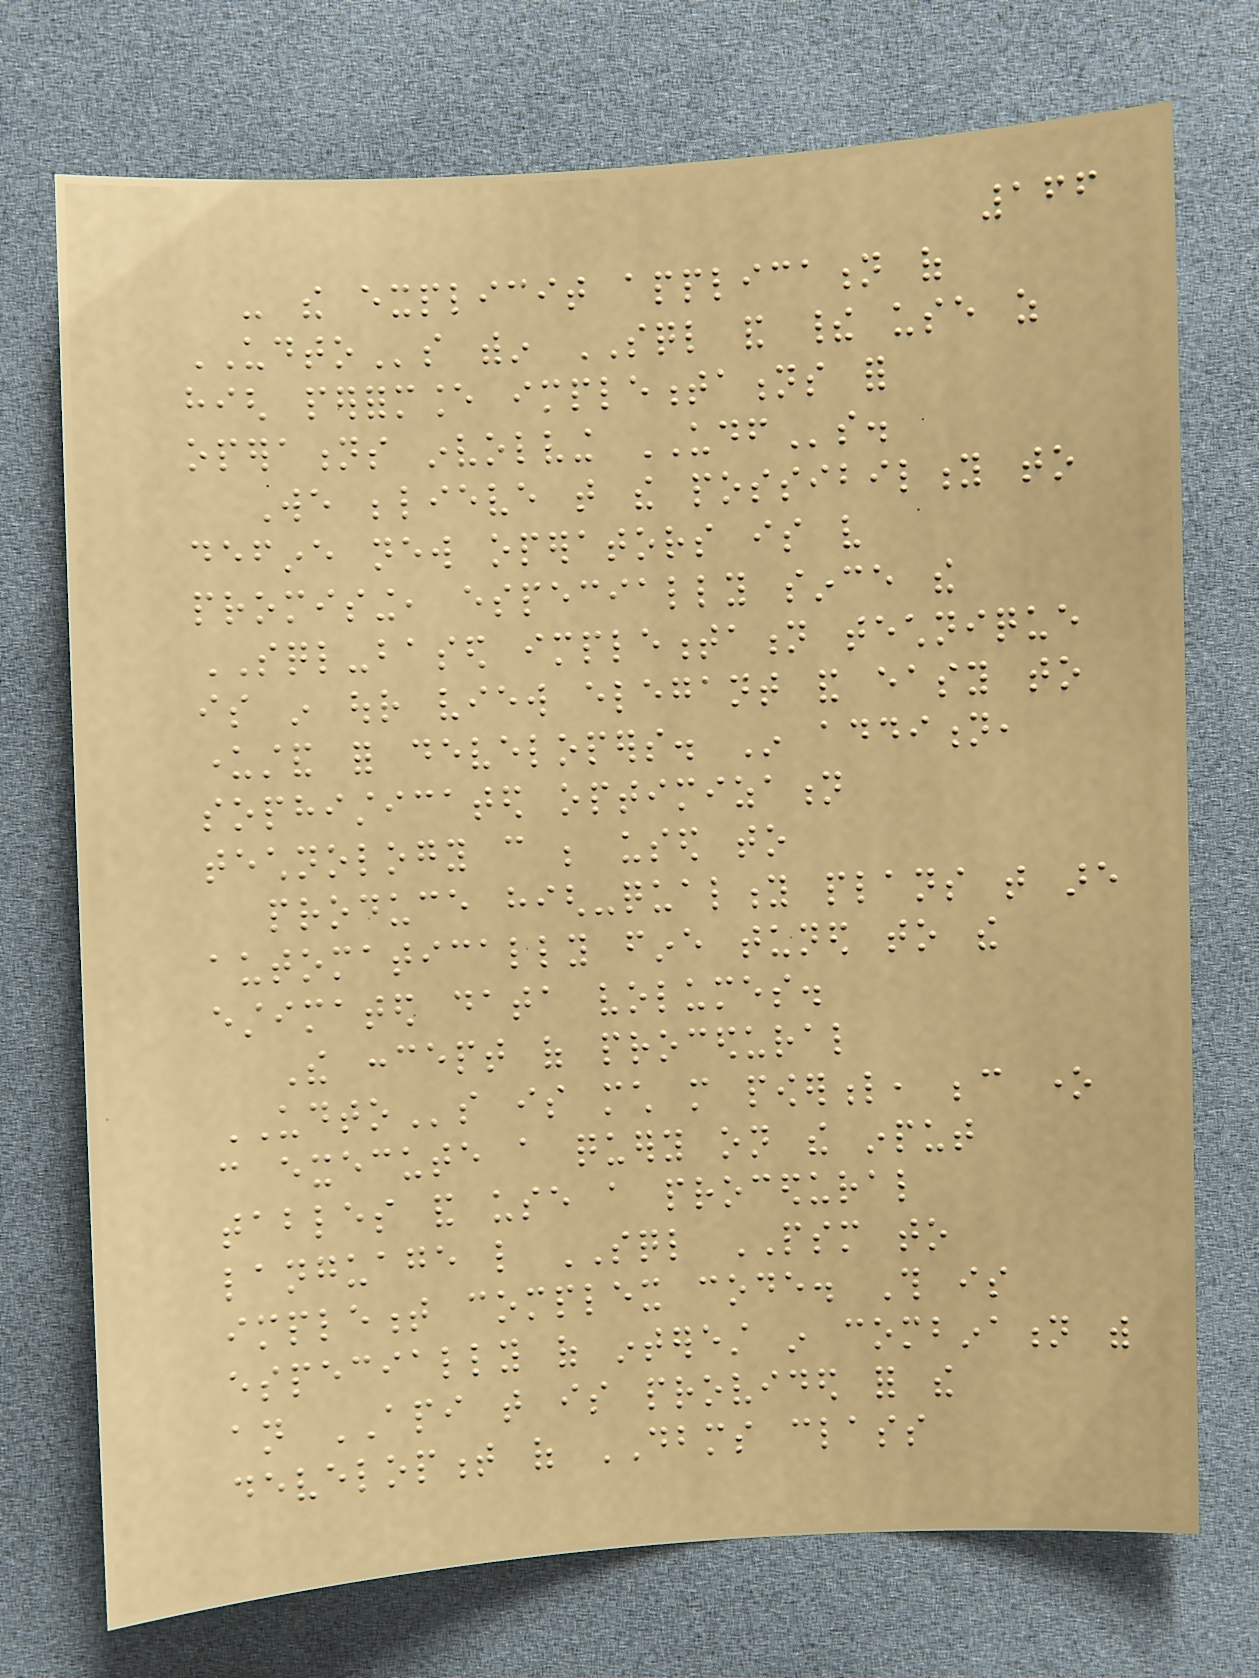166
- the explicit application of
UDTOs within SQL and their use as
high performance implementations for
operations involving UDFs.
We believe that the possibility to
define new operators is very
promising, especially since the
SQL-based implementation technique
is in our view elegant and easy to
understand for developers. In addition,
sophisticated optimization
technology can be used to
produce high-quality plans that are
automatically fine tuned to the
estimated data volumes.
The concept of procedural
UDTOs is much more powerful, because one
can execute a query on the input
tables and use a procedural
language like SQL PSM to
implement complex code. This is
especially of interest in combination with
an API that is provided for the
development of DBMS class
